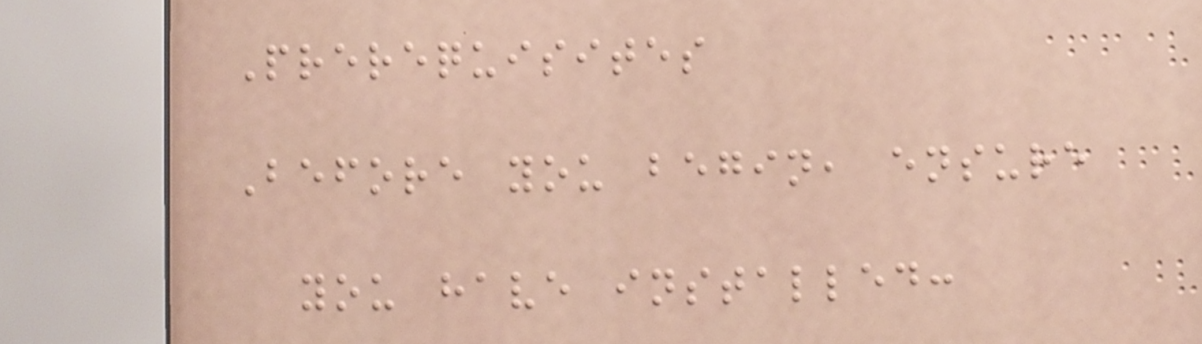Prerequisites
Before you begin, ensure
you have installed:
